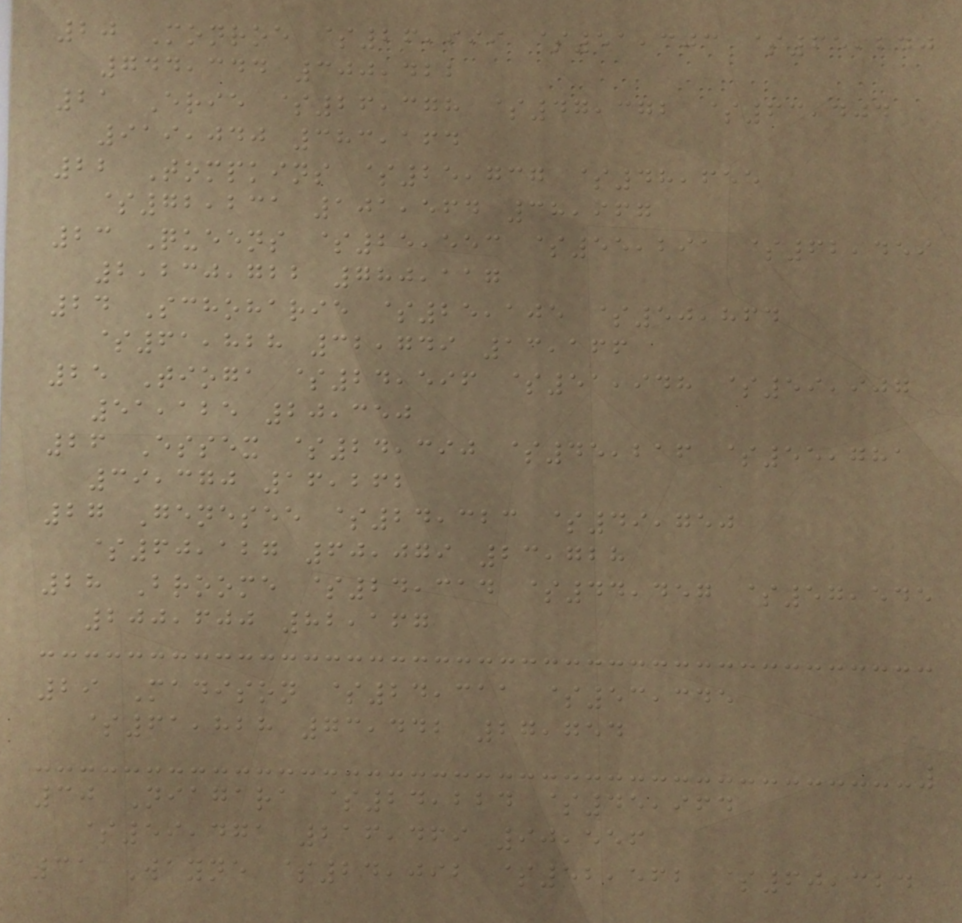20 Monroe $26,999 $51,303 $65,240
744,344 300,422
21 Erie $26,378 $47,372 $63,404
919,040 383,164
22 Tompkins $25,737 $48,655
$72,231 101,564 38,967
23 Queens $25,553 $55,291 $62,459
2,230,722 780,117
24 Schoharie $25,105 $50,864
$61,828 32,749 13,166
25 Tioga $24,596 $51,948 $59,907
51,125 20,350
26 Essex $24,390 $45,216 $55,781
39,370 16,262
27 Genesee $24,323 $49,750
$60,127 60,079 23,728
28 Broome $24,314 $44,457 $57,545
200,600 82,167
29 Madison $24,311 $53,345
$61,828 73,442 27,754
30 Niagara $24,224 $45,964
$59,471 216,469 90,556
31 Wayne $24,092 $52,562 $60,324
